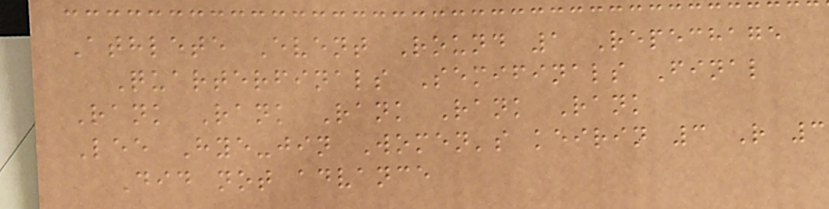Athlete Event Round 1 Repechage
Quarterfinals Semifinals Final
Rank Rank Rank Rank Rank
Lee Hye-jin Women's keirin 3 R 3
Did not advance
